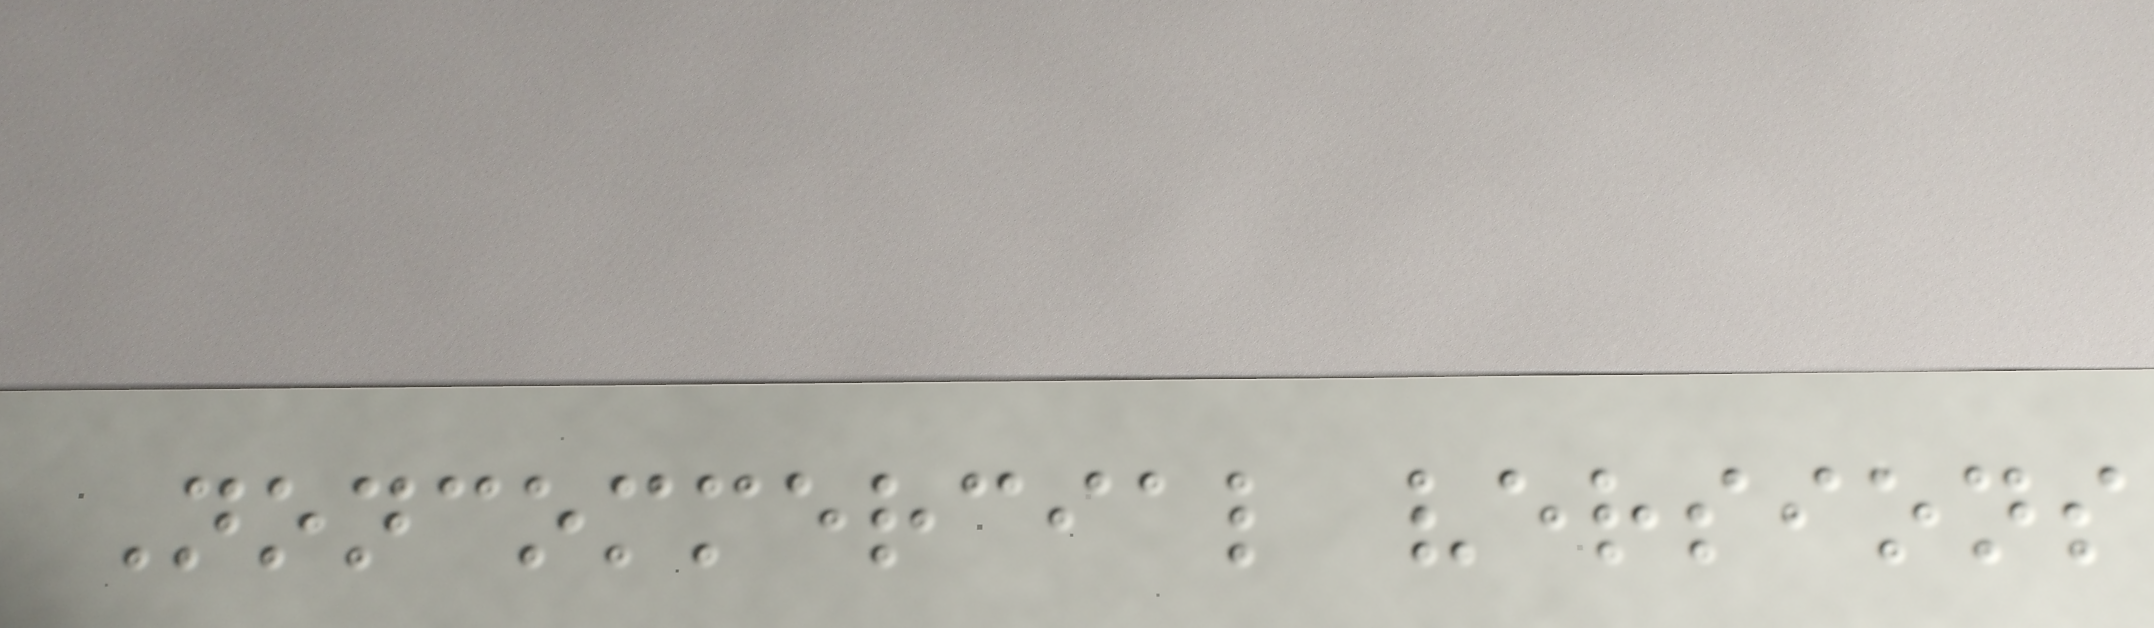Noncommercial versions
